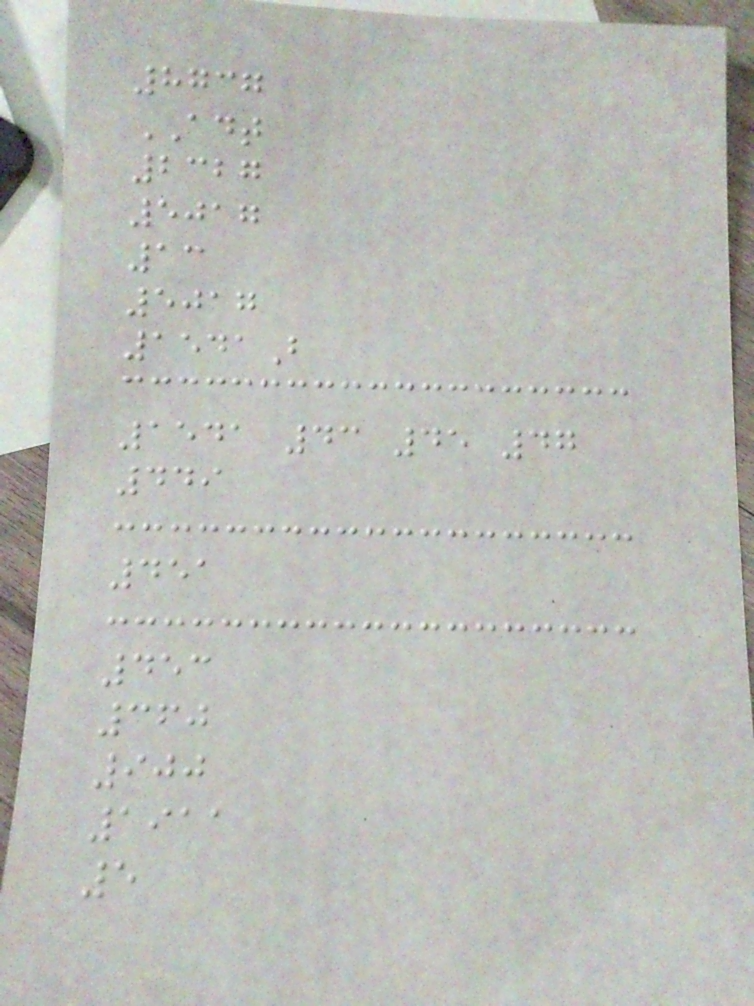8737
ADT
2327
5017
13
5017
1541B
1541 43 45 47
449
451
453
360
900
1911
5
